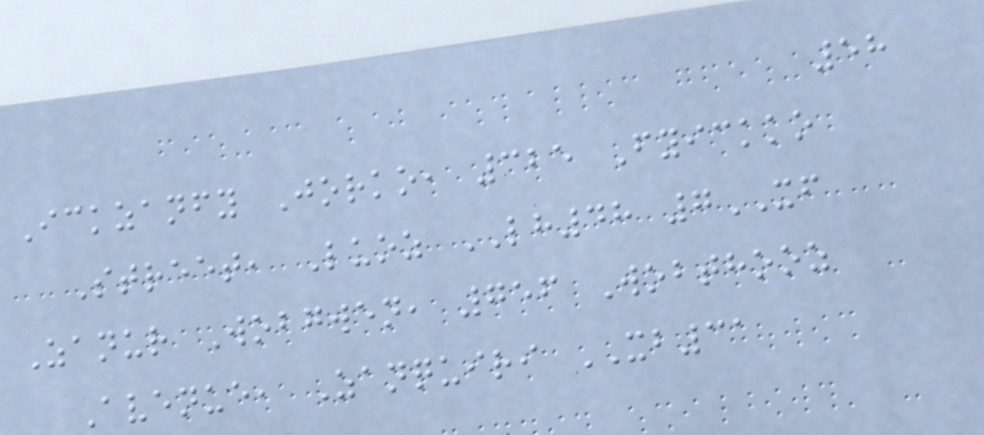58
Ickzanfy Jorko, 325 Fyickko
Street, Luoz LH48 7XF
Zanur Wobgwen, 756 Wobthooz
Avenue, Zanquiri XB31
